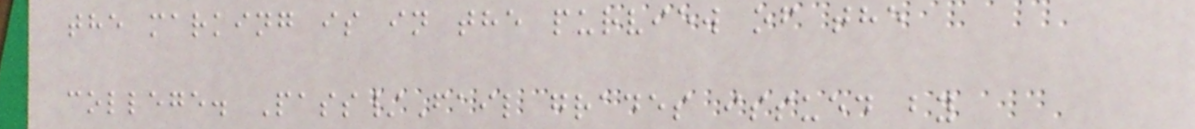the marking is in the purview of the
college. Pass/Fail grades issued by
